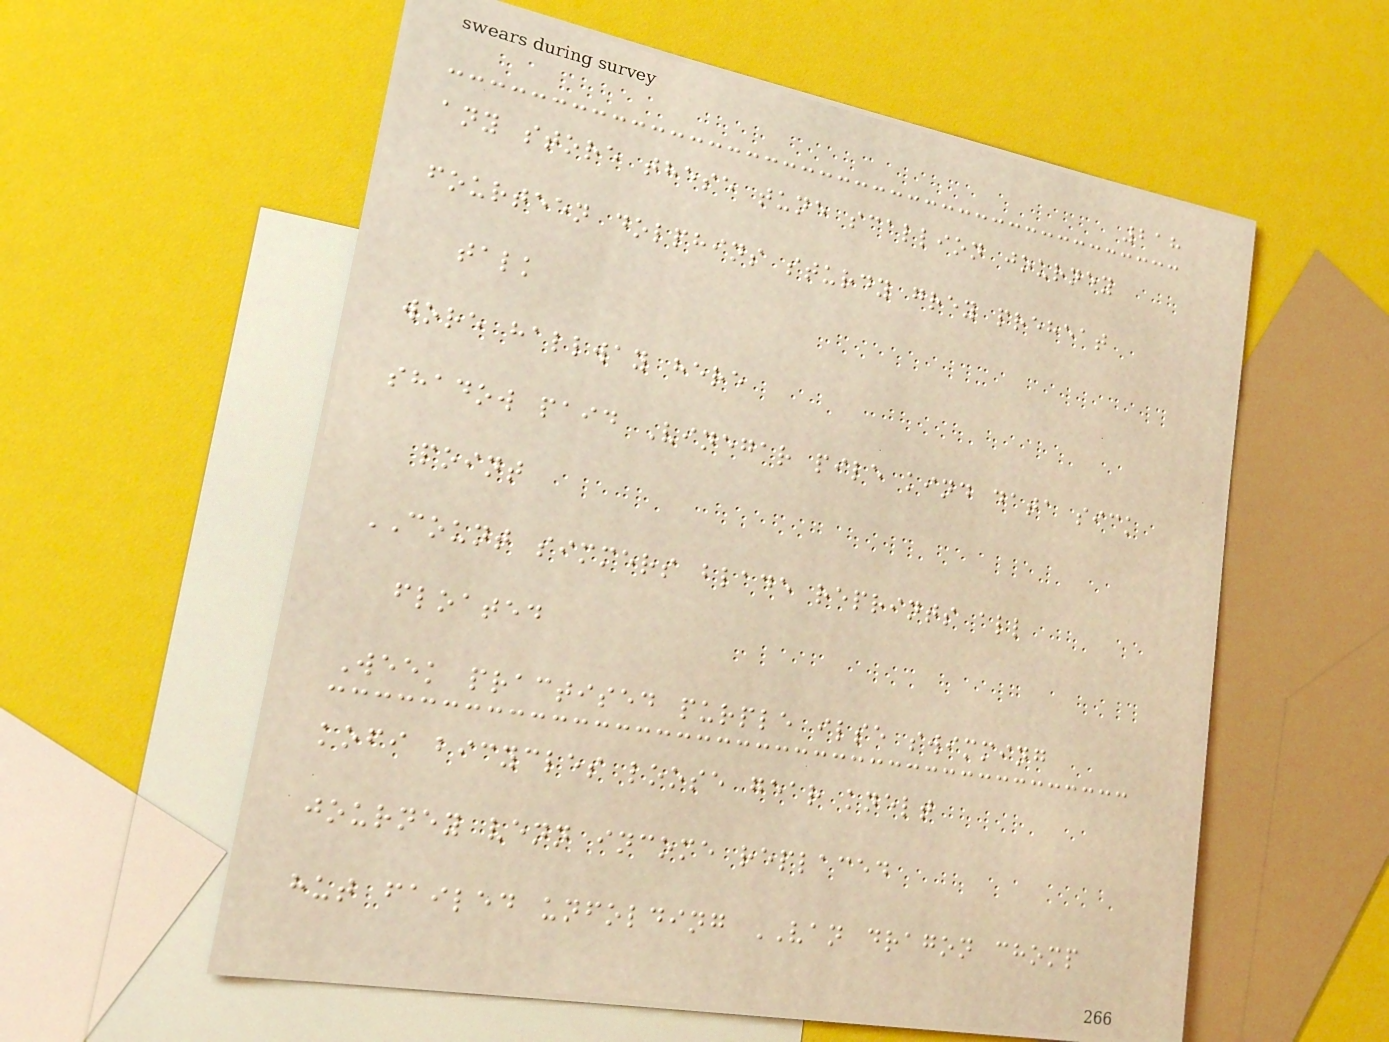218
any store these tune scallion journey
fourteen dolphins sturdy grey preheat
talk
wore hallway here
shadow paid Vinegar pile kind data sick
point
COUNT simmers blade reprints all
floated
Week practised purple ilse swimming
kofi bicycles loose gear knelt
journey venn income replaced
hut failed unfolding VAN dragon chomp
